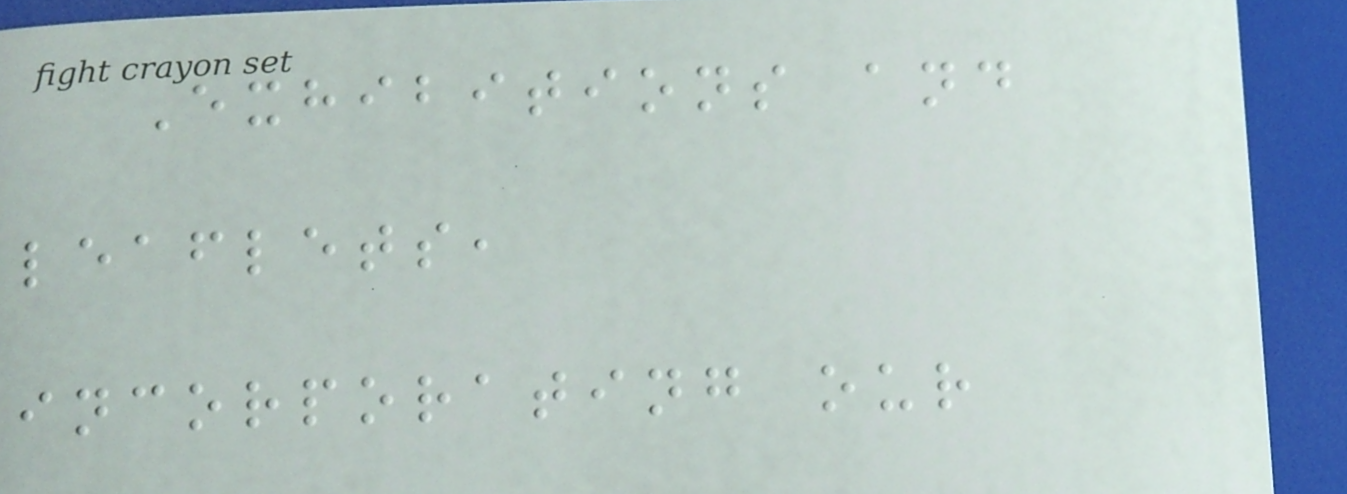Exhibitions and
leaflets,
incorporating our
